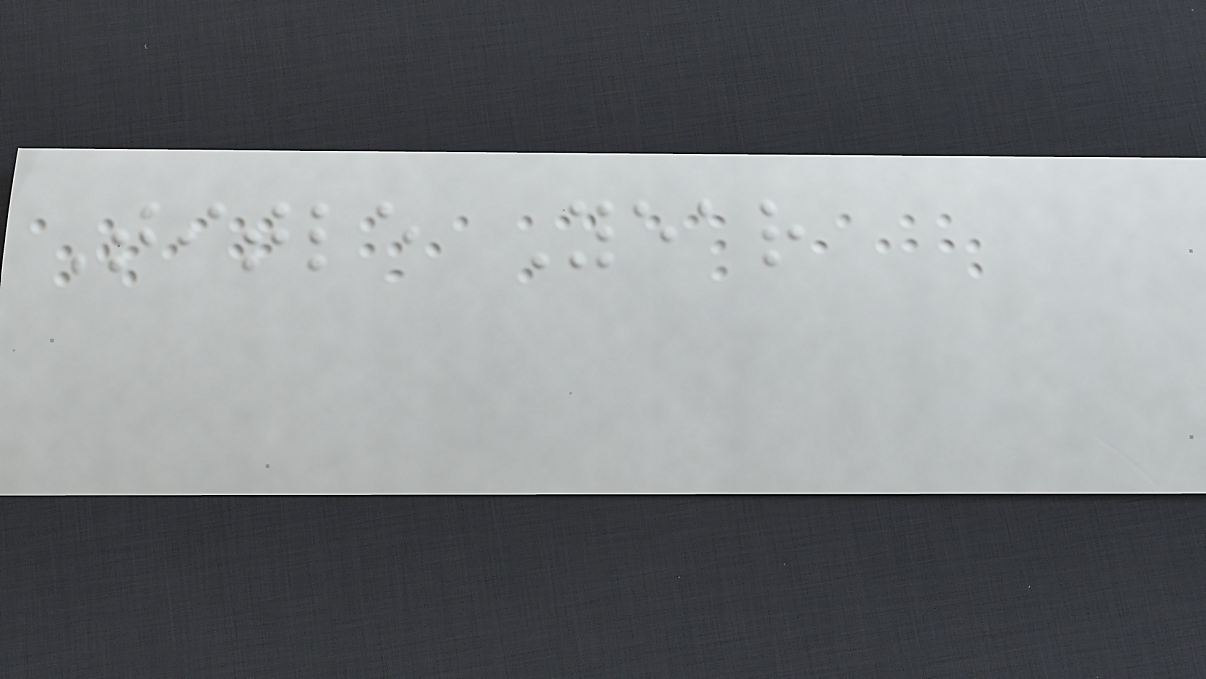Title Year
